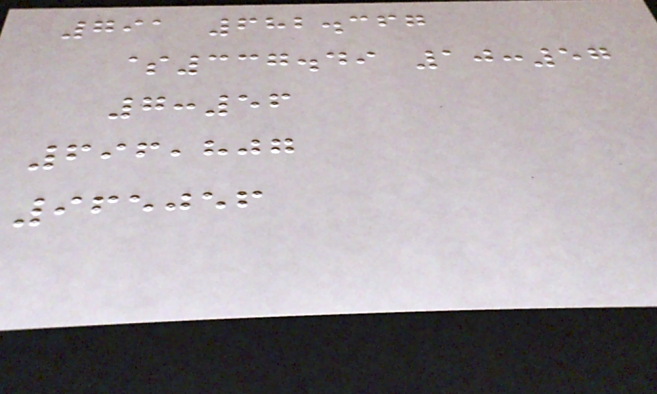791 682.367
$337.49 10:57
7:56
696,807
965056
